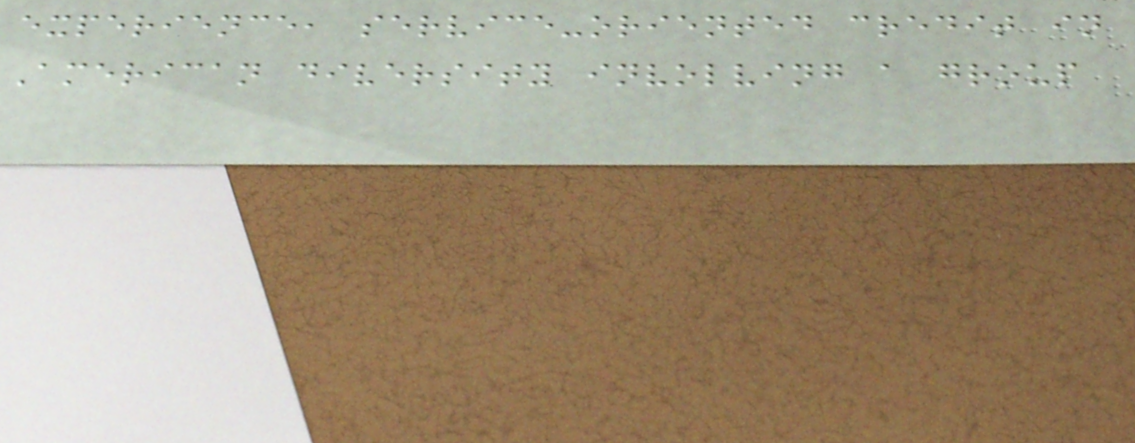experience, service-oriented credit in
American diversity involving a group
